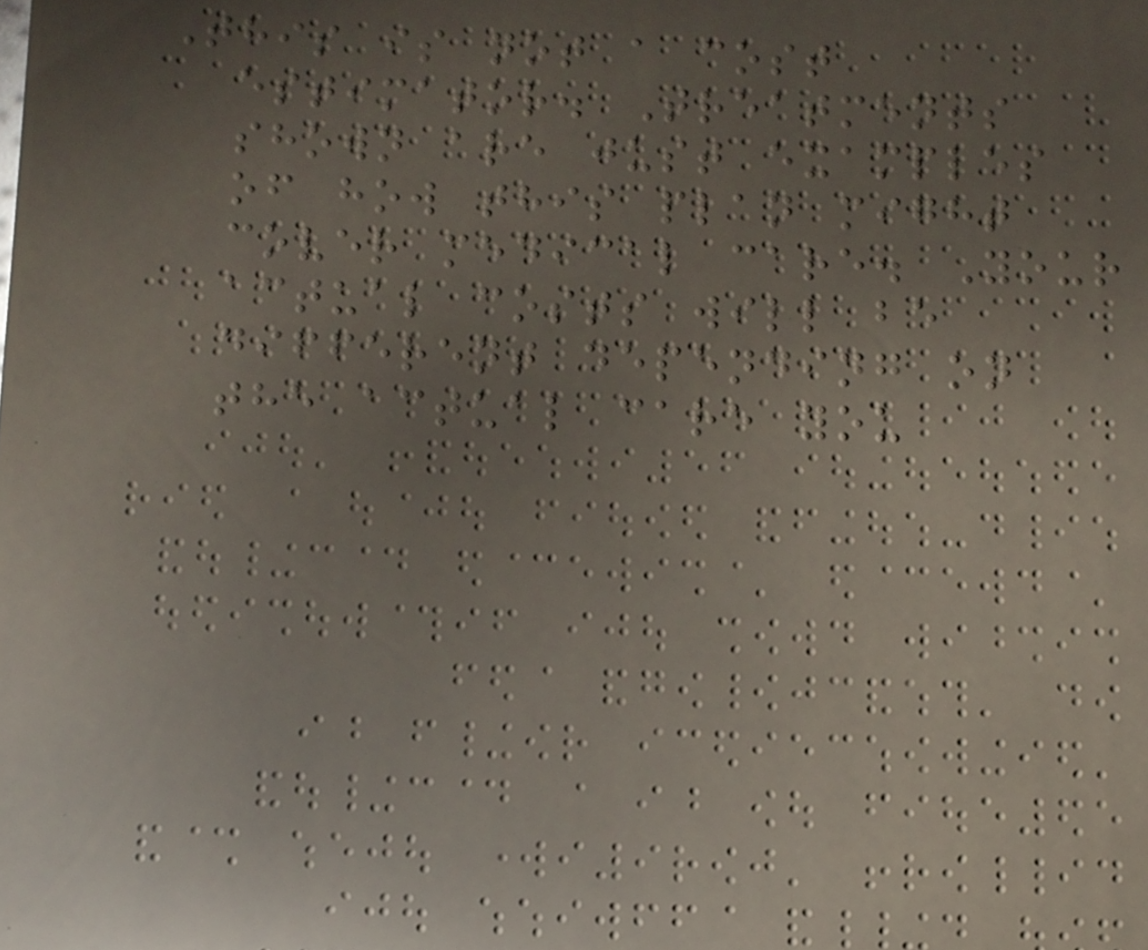This is not a cost
estimator. Treatments
shown are just examples
of how this plan might
cover medical care. Your
actual costs will be
different depending on
the actual care you
